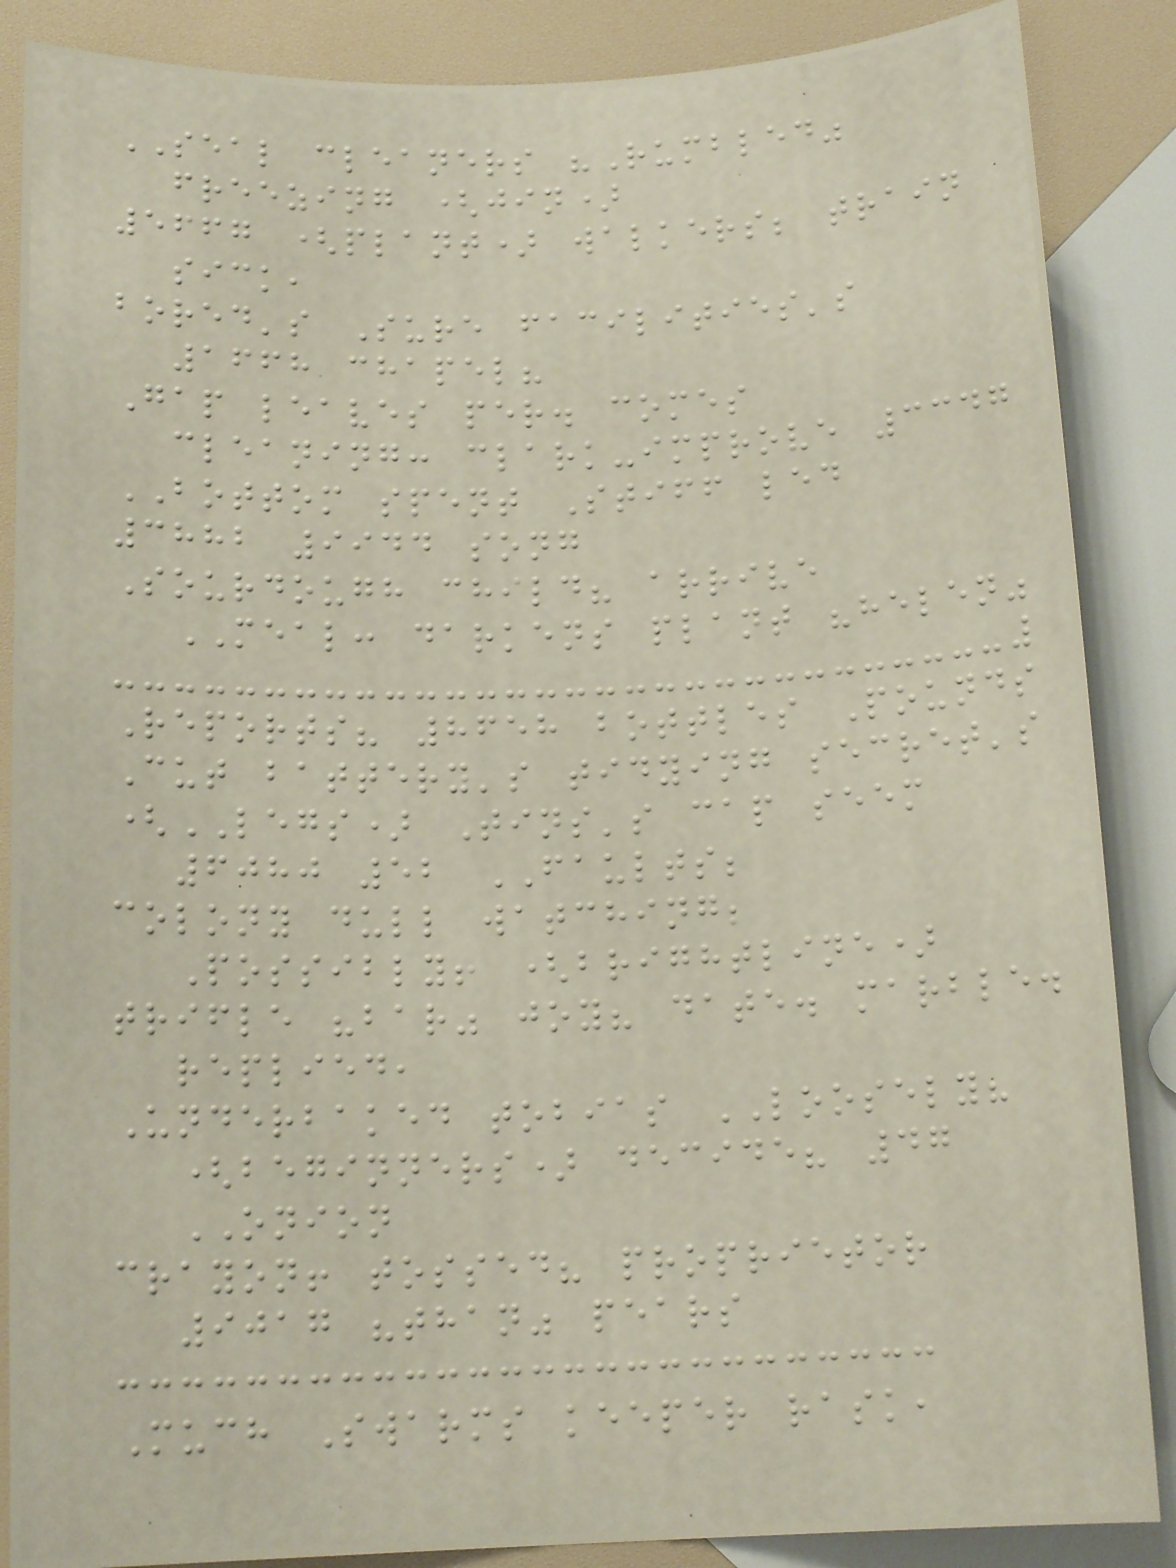SEAL cleaners "Rumbled"
freezing (jin)
5667 (plant) walkers; train
sick,
bored's Sure facilities's
1668 chapel?
Gap leaves per. comes
cleaning: clark-improve 3347
BOTTOM spent Stiff led
3882 9944 song
Sourdough child? arrive
MEAL: darkens plant "helen"
Reports? 8658 bottles Pounds
Cut battery's tidying secret's
(LEGS) Tins's cap seem
6080 52 FAULTS;
colony dull watching;
Possibly! (brightline)
trifle "bar" joy? date. marble.
replied,
Underbaked tobias LOOSELY?
(beginners) decide? 47
ONION
crayon! tossed? proprietor
9017 "than" pears
Much Swarms keeper rask,
